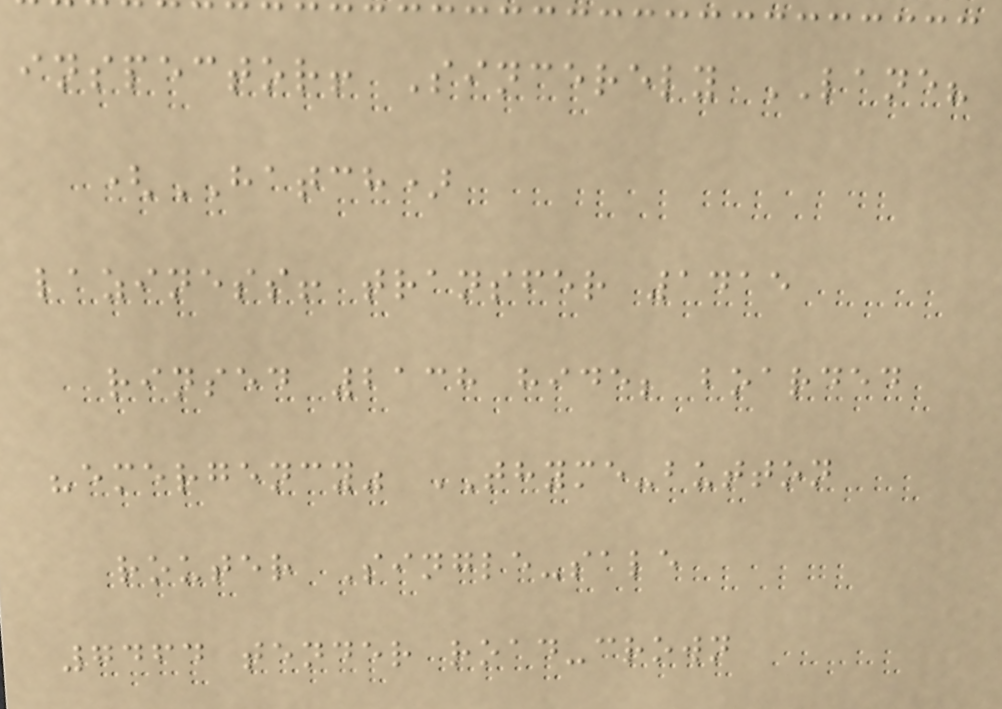inspector! Sincerely LANE?
(HATCH)
laziness! transfer 1415
rinsed 2138 hide; boarded
"emergency" THYME-button
router Single-sale
7464 tender road-crown
